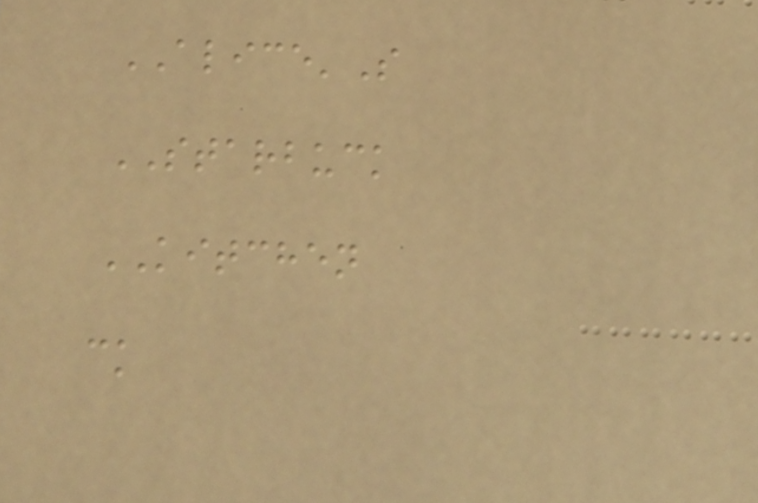ALICE'S
STARBUCK
KITCHEN
ck
